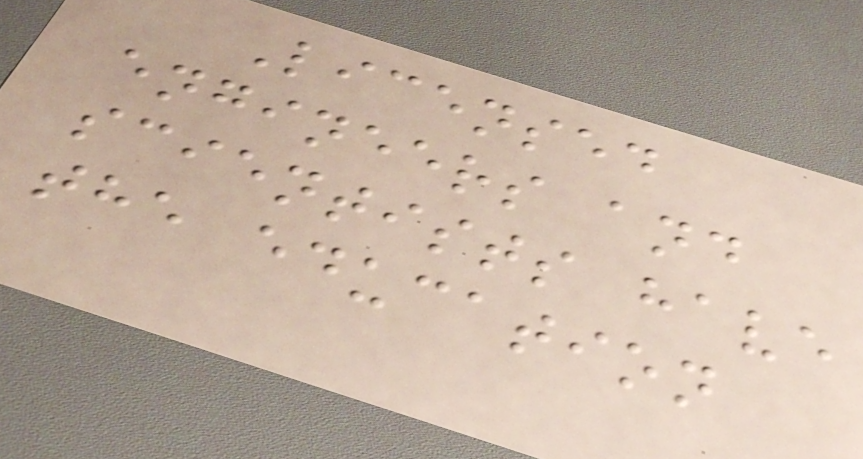Licensed
engineers and
scientists have
the education
